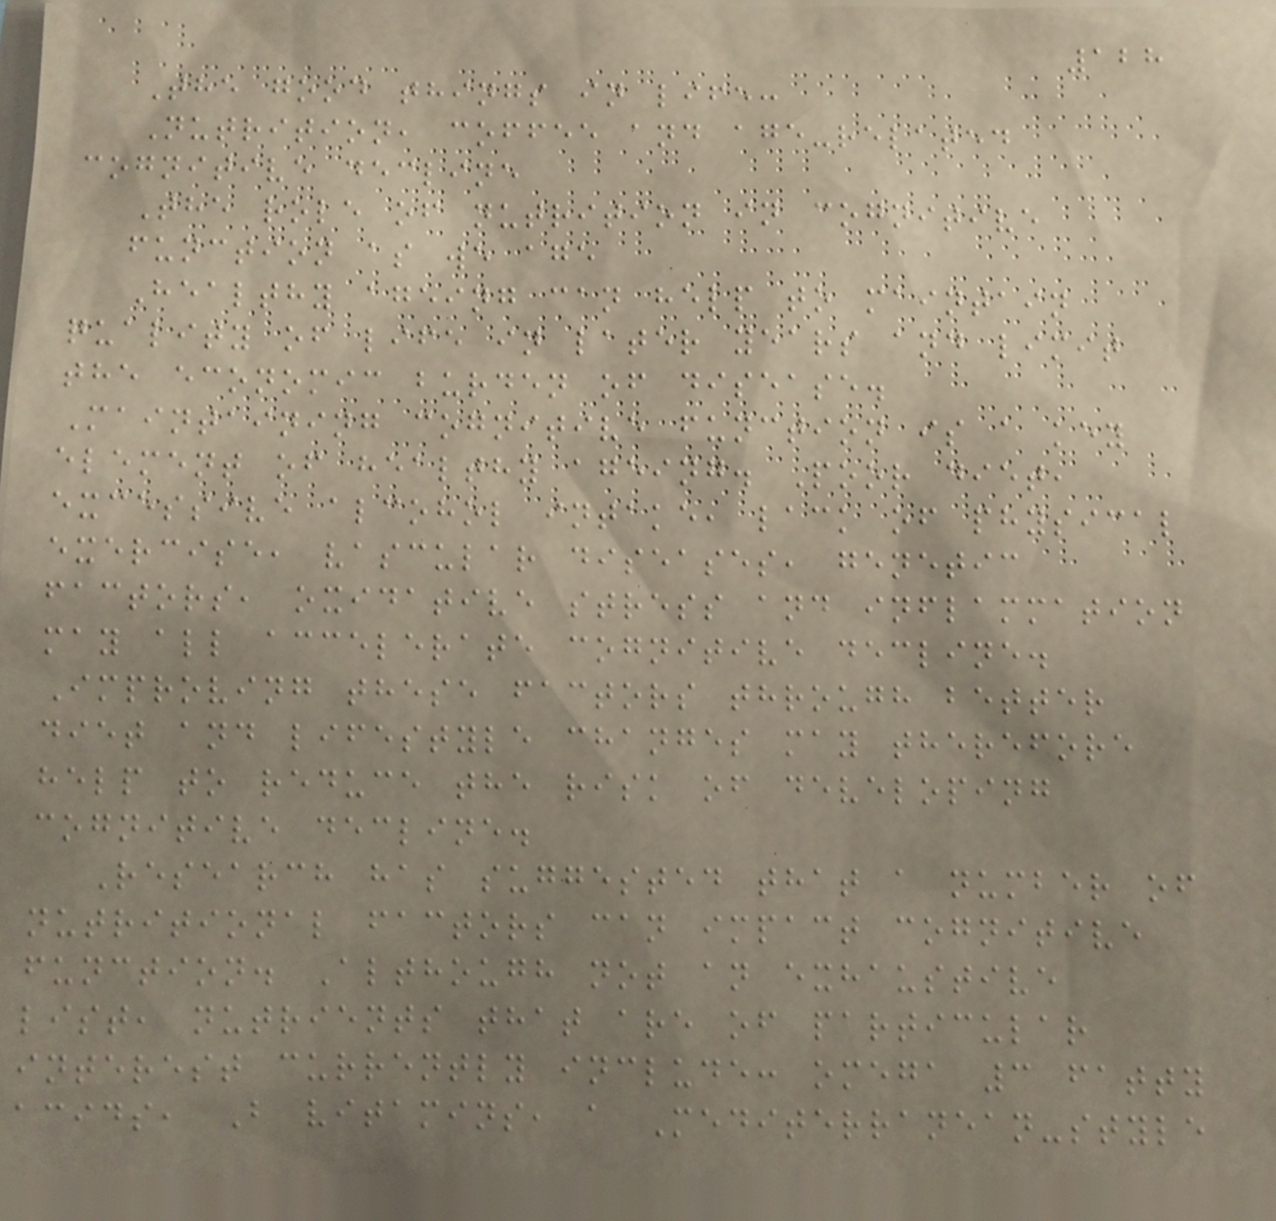128
The good things in life:
Nutrition, coffee and age-related
cognitive decline
The role of nutrition in cognitive
function as we age
Healthy ageing can help to maintain
quality of life in later years and limit
the economic burden of disease.
Maintaining cognitive function is a key
element of healthy ageing. Poor diet,
excessive alcohol intake, lack of physical
exercise, vascular diseases, genetic
factors, oxidative stress and inflammation
may all accelerate cognitive decline.
Improving these factors through better
diet and lifestyle changes may therefore
help to reduce the risk of developing
cognitive decline.
Research has suggested that a number of
nutritional factors can impact cognitive
function. Although not an exhaustive
list, nutrients that are of particular
interest currently include: omega 3 fatty
acids, B vitamins, a Mediterranean-style
